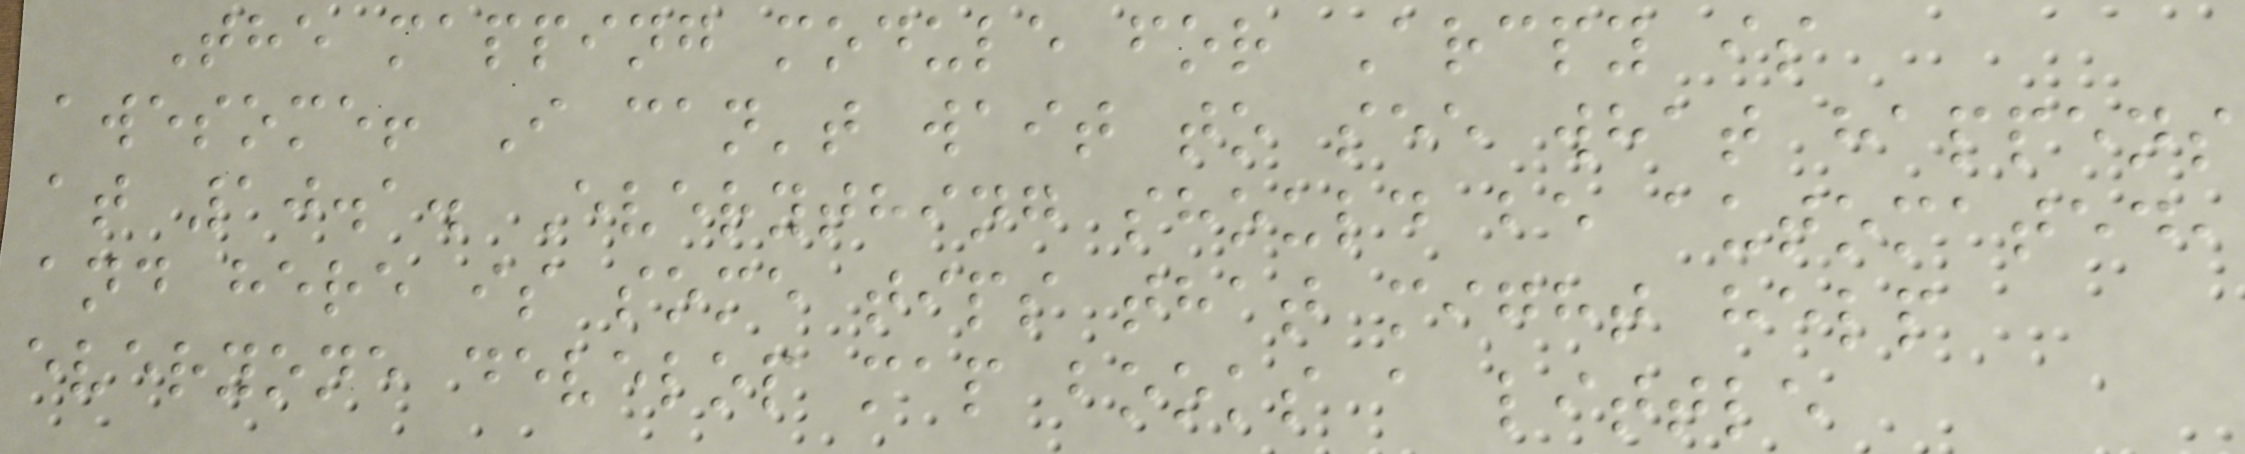The mapping module for Arcpy is
awesome! I can't wait to see what happens
at 10.1. Everything should be automated,
and here is some tips that might help
everyone develop map books a little
